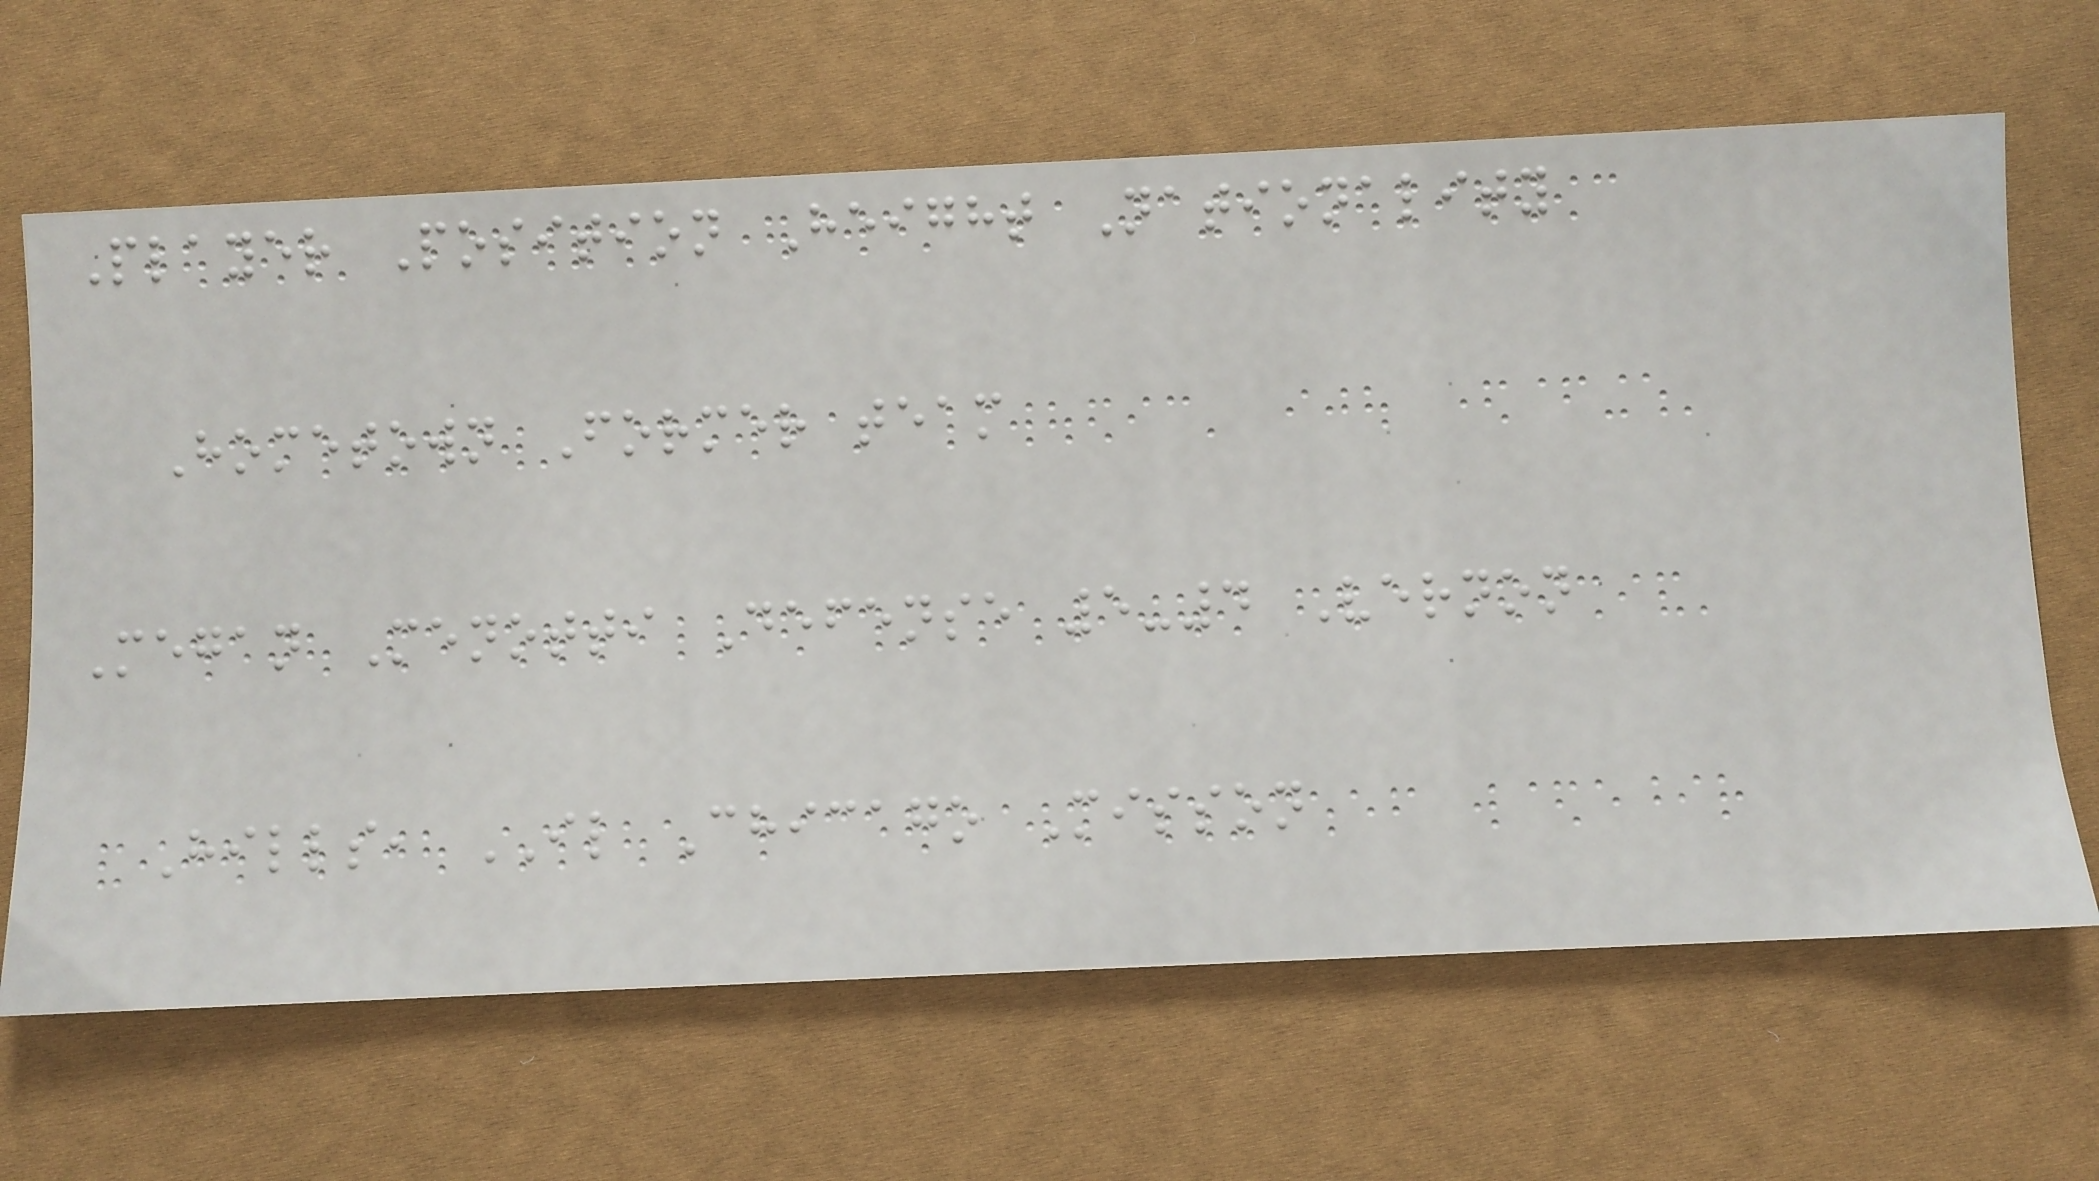Player Position Height Nationality
Hometown Former team
Megan Menotti Defense 5-4 Vernon
Hills, IL Chicago Misson
